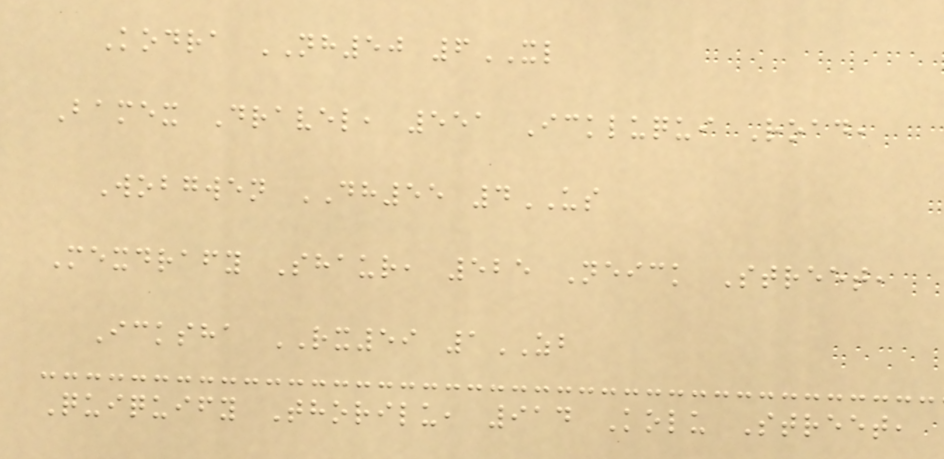Kodra NH50 6XL
Bamex Dravel, 551 Ickluqui Road,
Wobgwen DH55 4US
Mexdrafy Shaur, 525 Neick Street,
Icksha RX59 1ZB
Quiquify Thorilu, 914 Kolu Street,
